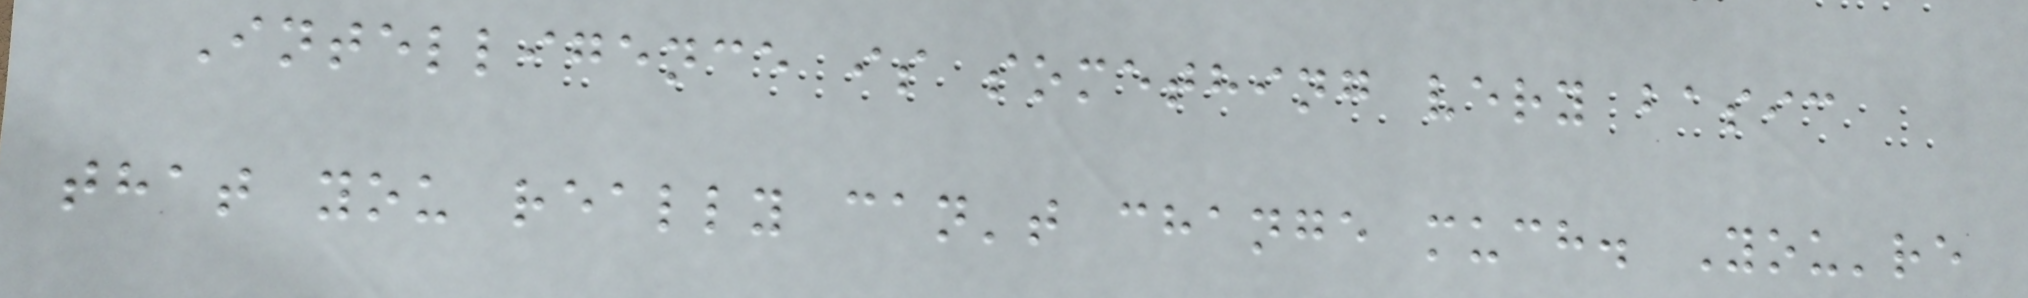Intelligence is something very basic
that you really can't change much. You're
